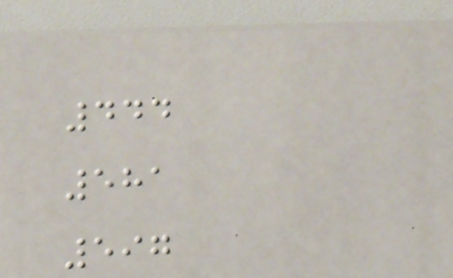444
581
597
